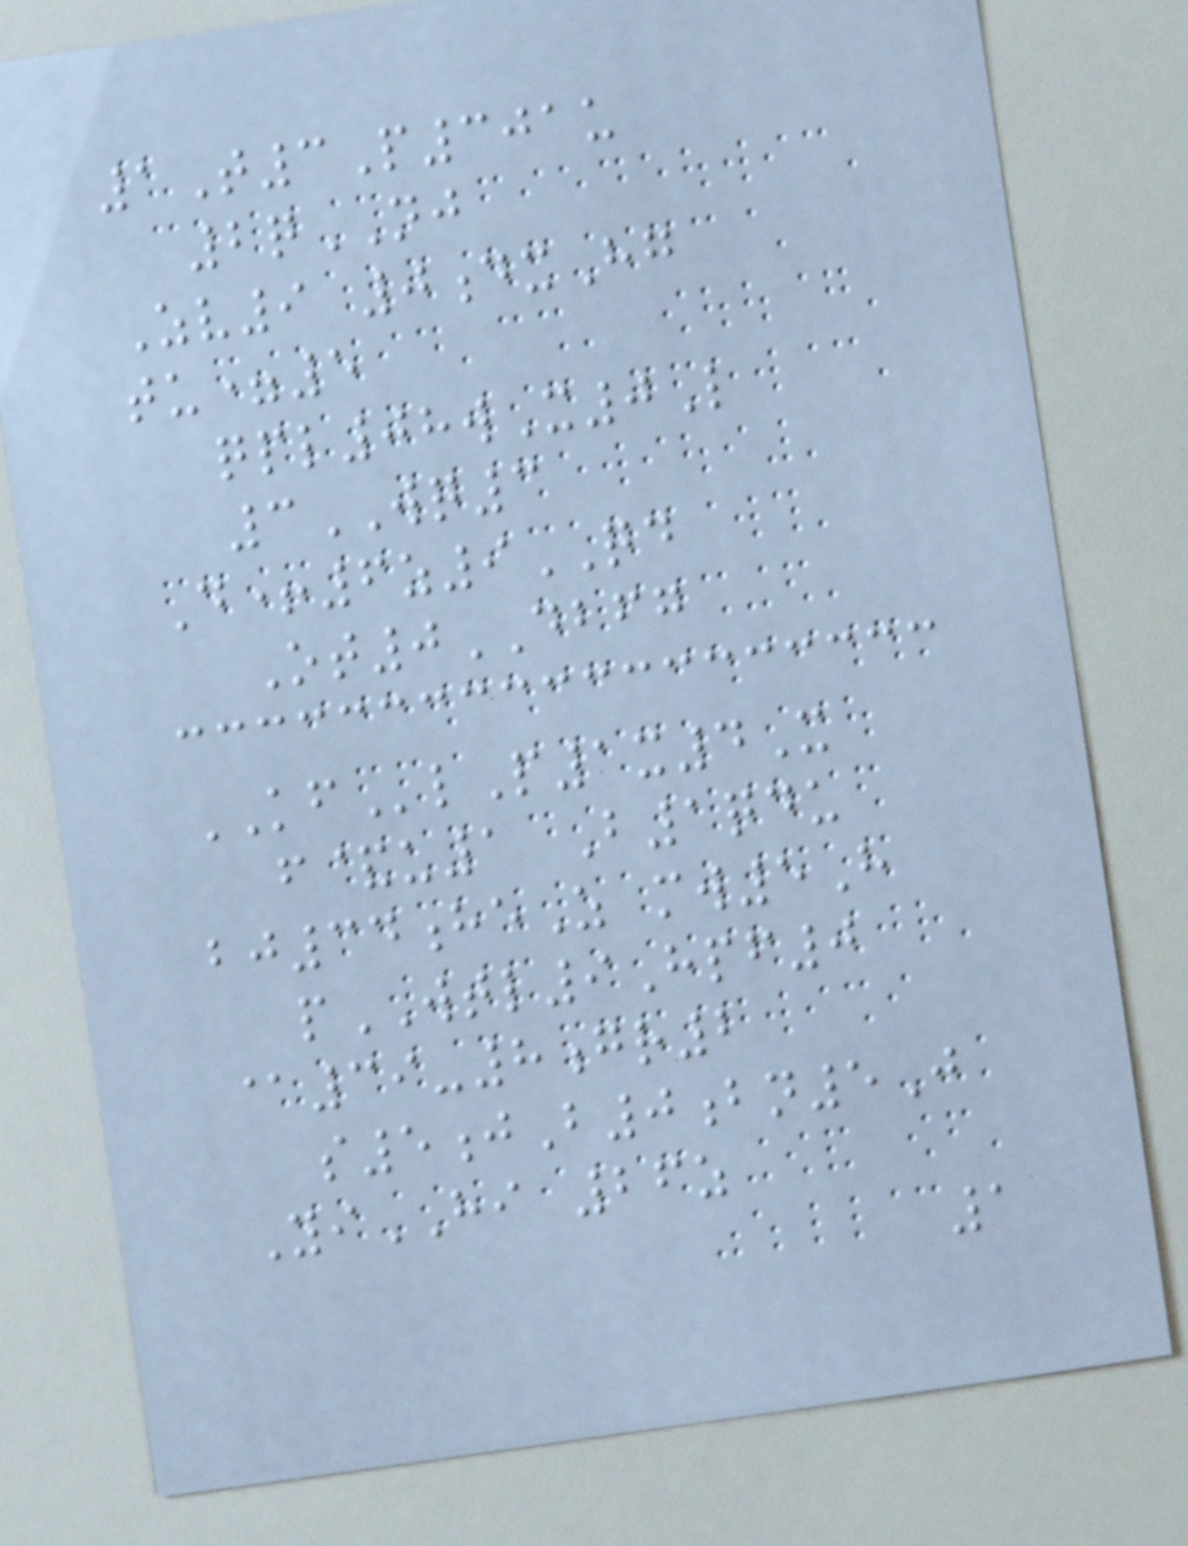1T3P301u
2qNJ
Zv9 0dxHg
tu=5
qpl08wX0L
3WQ3
D+6z9QD
Ot0DBFG
KFlP1x4X
f&u1 B1qdu
bj34heZ mw5H
pWTL9Hpf0
@39-8gr2
s5jB0bn5J
YiHI 26z
1
